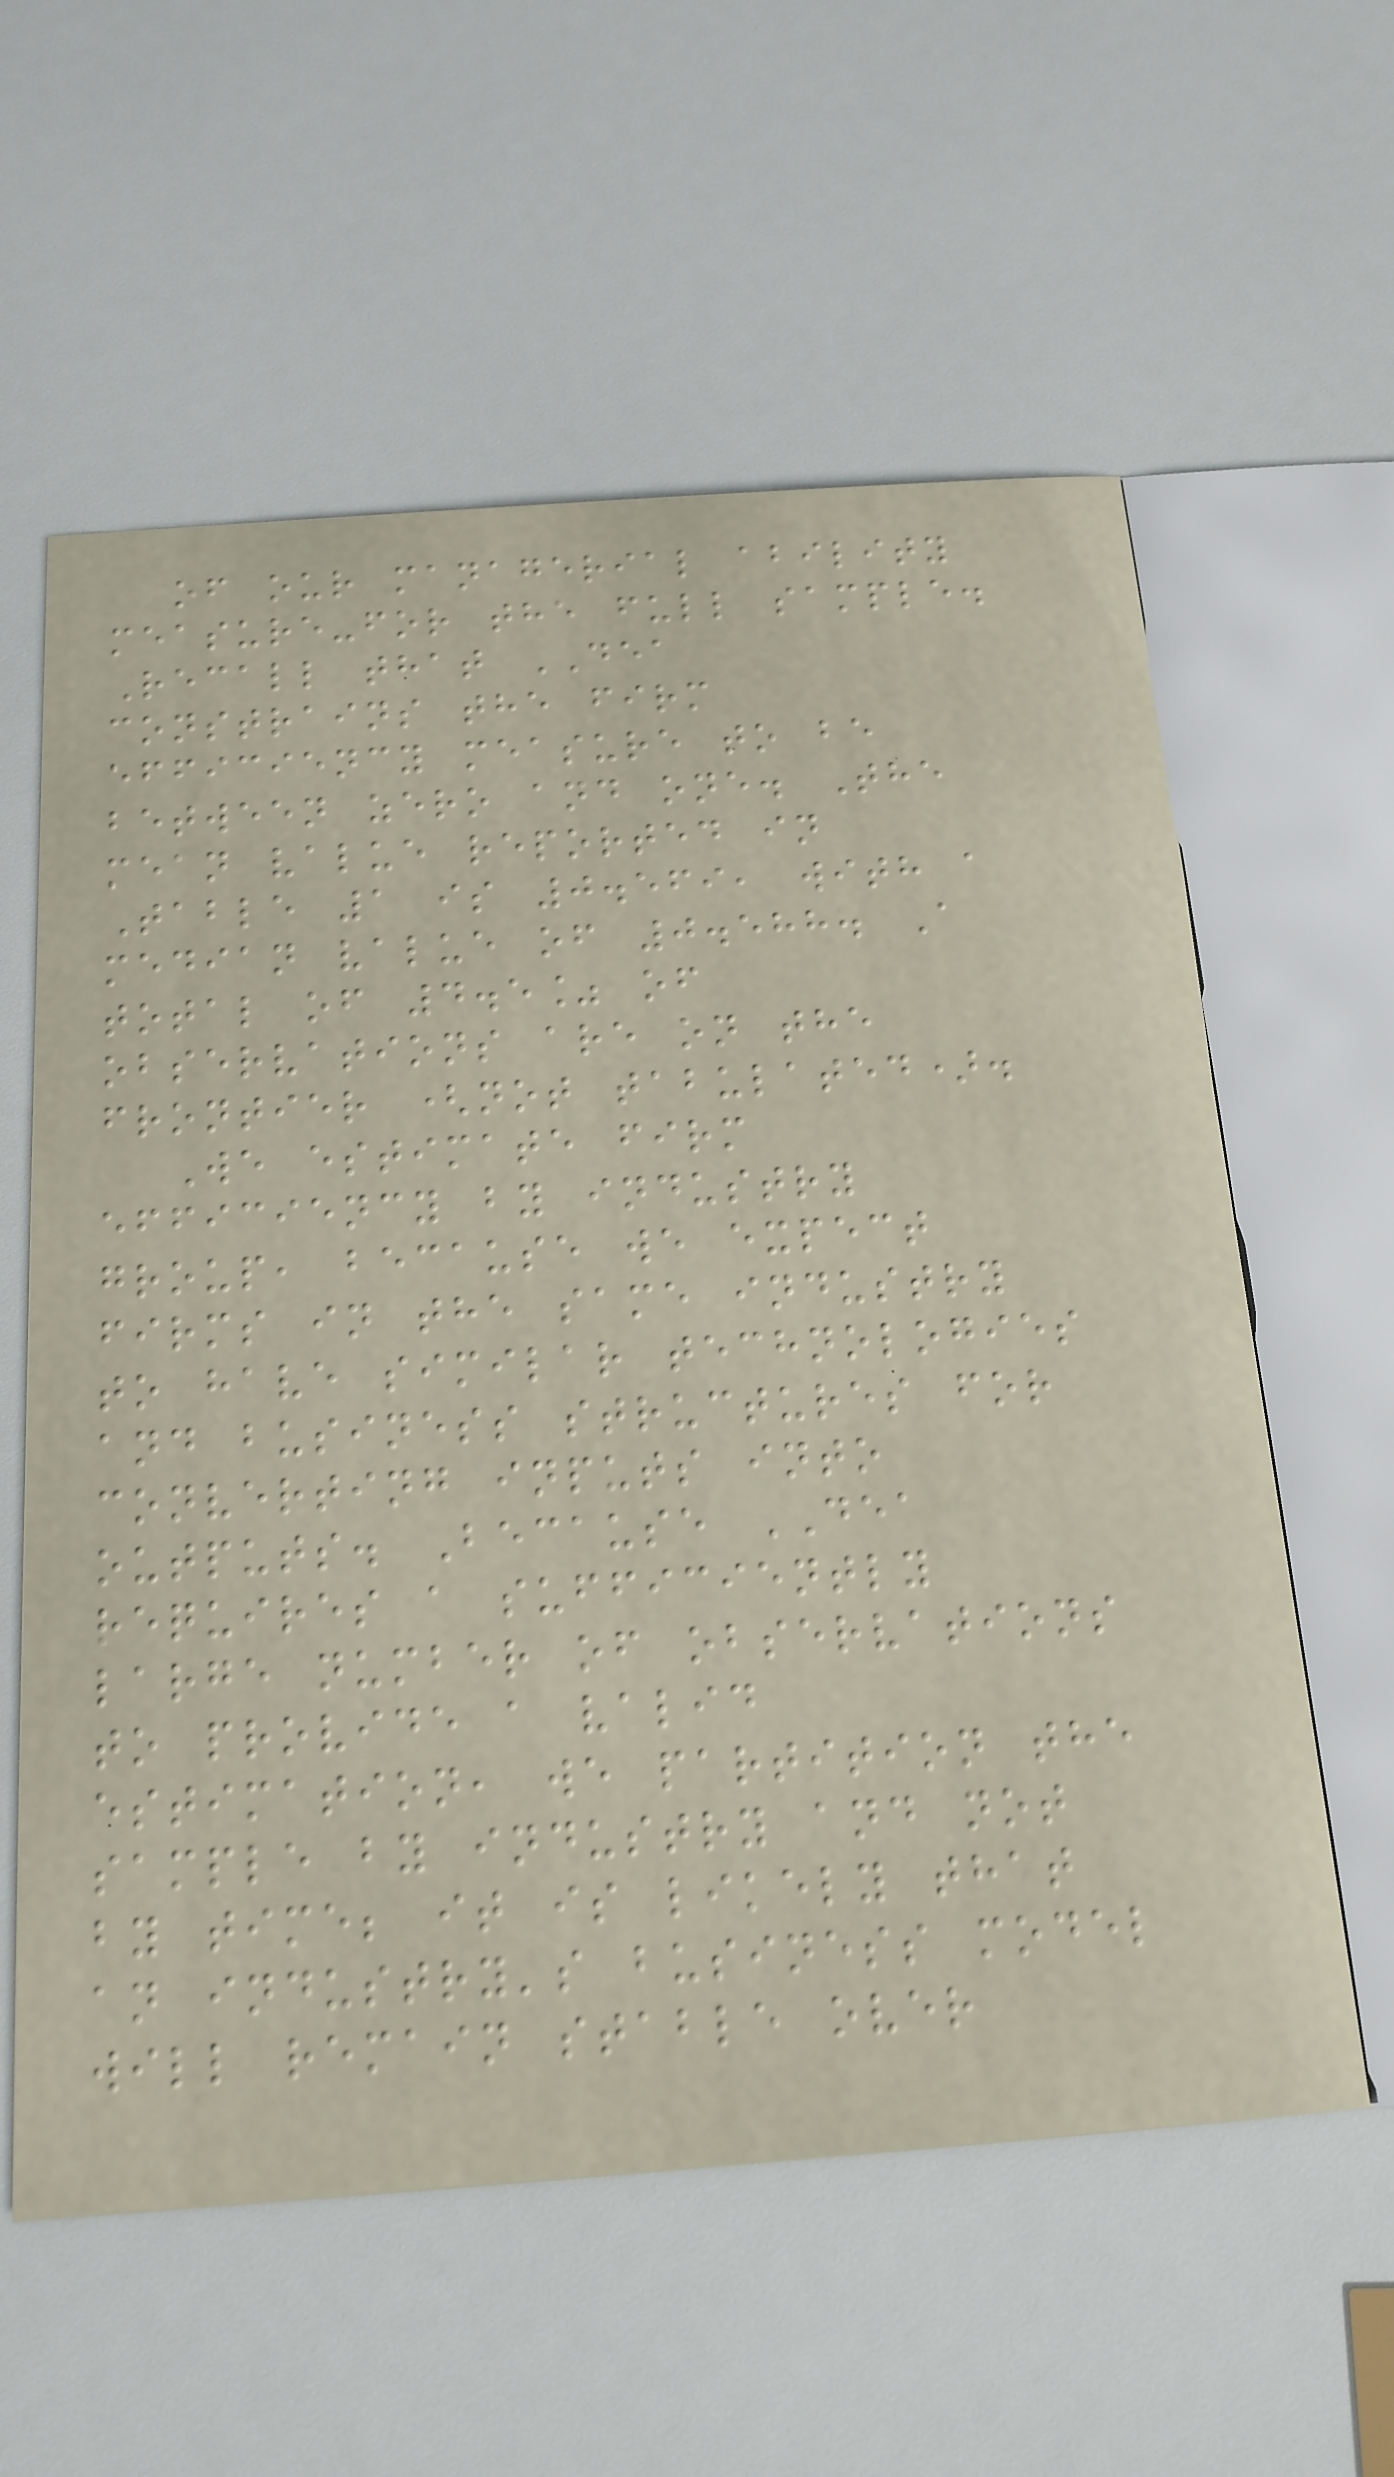of our managerial ability
measure-for the full sample.
Recall that DEA
constrains the firm
efficiency measure to be
between zero and one. The
mean value reported in
Table 1 is 0.569, with a
median value of 0.588. A
total of 4.5% of
observations are on the
frontier (not tabulated).
We estimate firm
efficiency by industry
group, because we expect
firms in the same industry
to have similar technologies
and business structures for
converting inputs into
outputs. Because DEA
requires a sufficiently
large number of observations
to provide a valid
estimation, we partition the
sample by industry and not
by time; it is likely that
an industry's business model
will remain stable over
